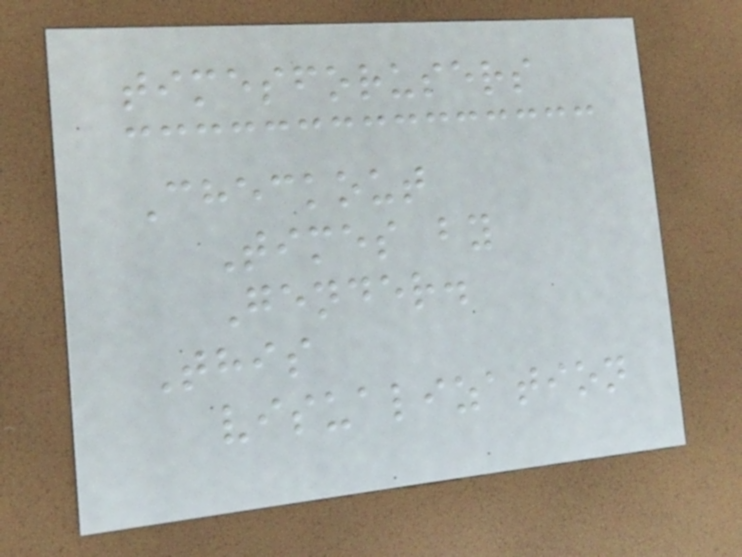timesforusers
Checkout
Times by
Gender.
This
visualization
